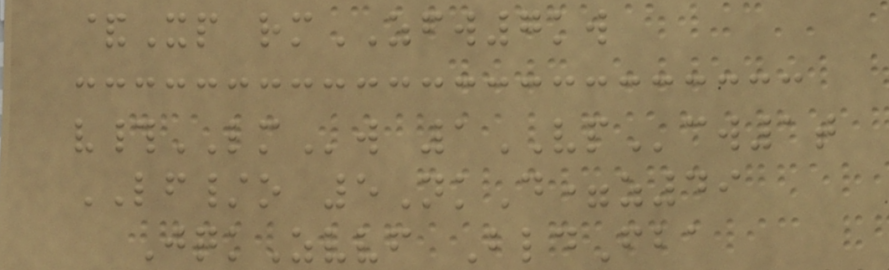&Xp rmZFW7kw
v#LMw 1VPcw1t
LF/o 5NkD=z49
JqkZvvf BldFba
